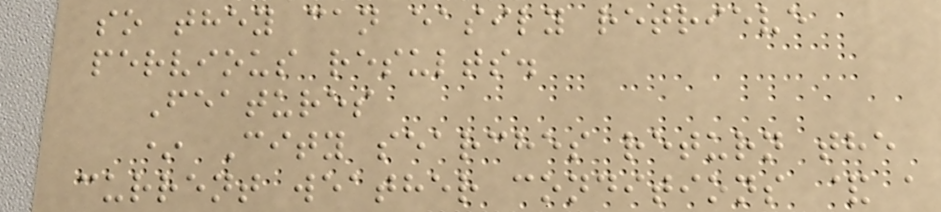so they can easily retrieve
pervious results.
Features
* City searches return the
current weather conditions & a
